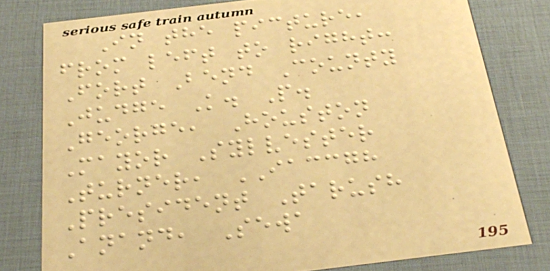In the picture,
from left to right:
Fort Bend County
Judge K. P.
George, Houston
Mayor Sylvester
Turner, IACCGH
President Tarush
Anand, Sewa
